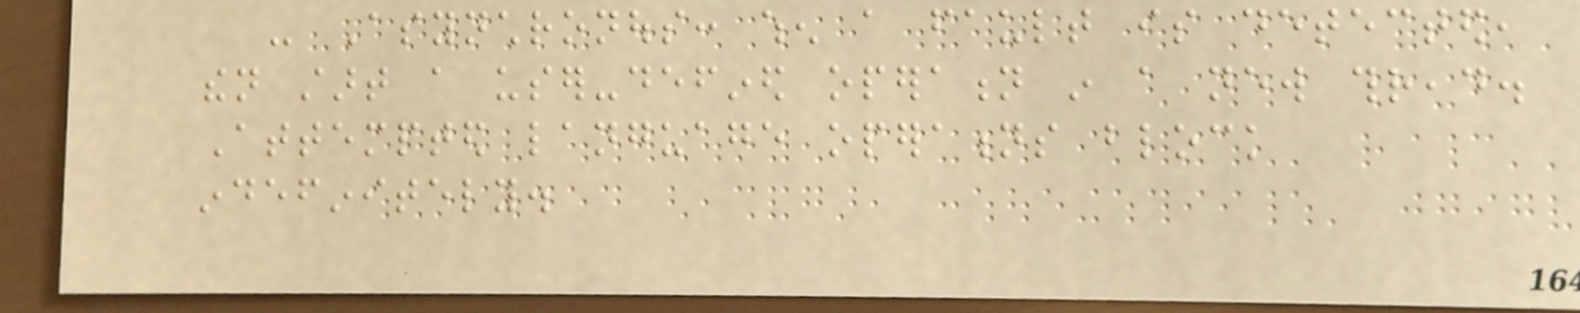- Asynchronous: when a fault is detected,
then start a user-defined operation in a new thread.
Attempted language operations block
indefinitely.
